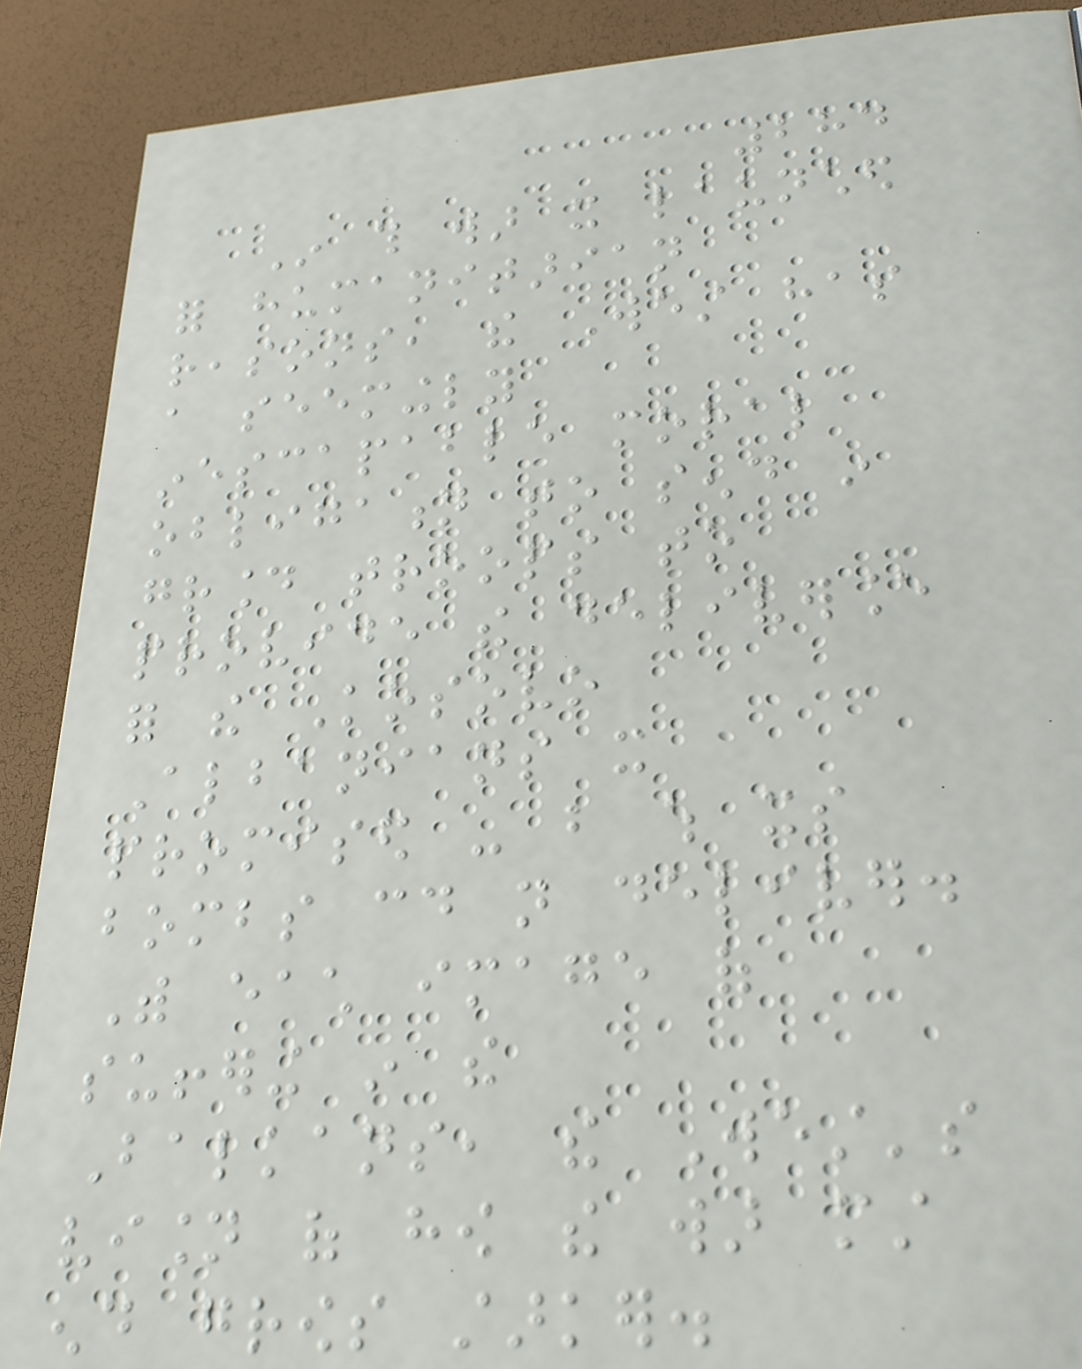284
In this war it launched
for humanitarian
reasons, the West has
a seemingly
inescapable moral
obligation to send in
ground troops to
provide the deliverance
for the Kosovo
Albanians it
promised - but which its
bombs could not deliver.
With each image of
suffering in the
Balkans, the West's
vision of how the war must
end grows starker.
